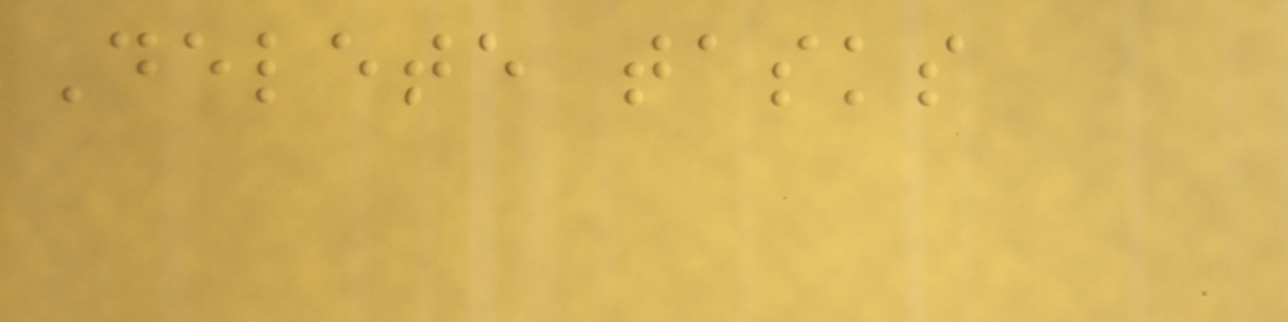Delete tasks
